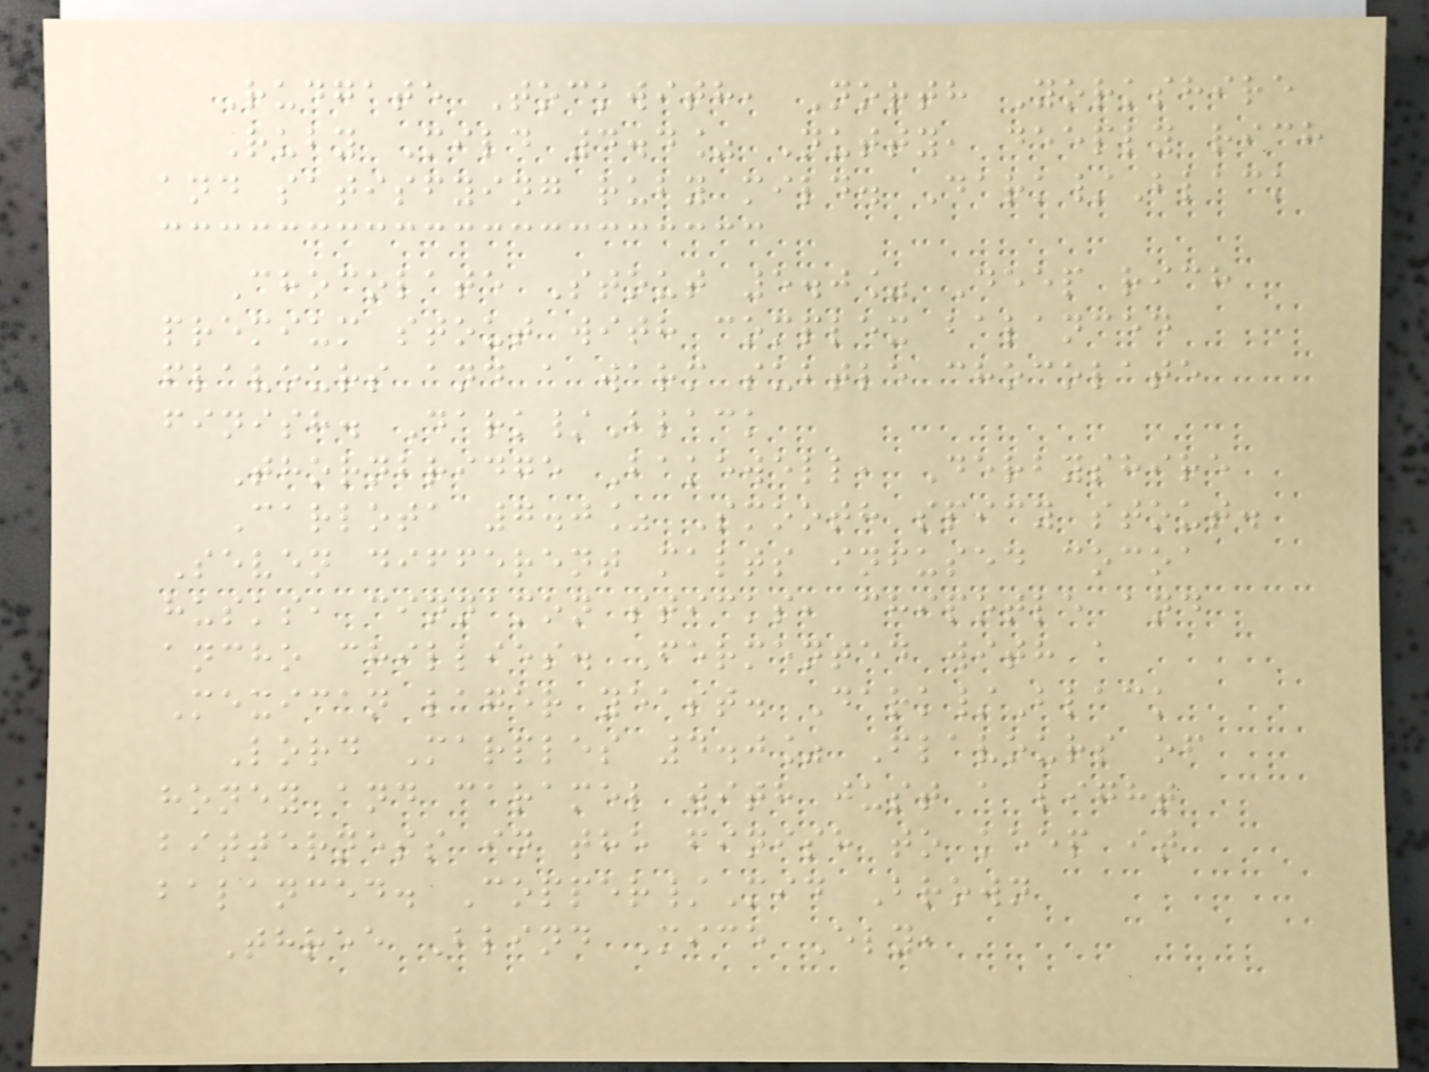Rudgate Tockwith, North Yorkshire
Ruby Mild 4.4% Nutty, deeply rich
and satisfying ruby mild. Dark/Black
Chocolate Stout 5.0% Deep rich
premium stout with complex balanced
flavours and a warm subtle chocolate
finish. Dark/Black
Thornbridge Bakewell, Derbyshire
Carlota 7.0% Smooth spicy stout.
Seven different malts infused cocoa
husks, cinnamon sticks, chipotle and
ancho chillies. Fermented with a
Mexican lager yeast. Dark/Black
Lord Marples 4.0% Flavours of
honey and caramel with just a light
bitterness in the finish to keep it
balanced. Copper/Mid Brown
Three Blind Mice Ely,
